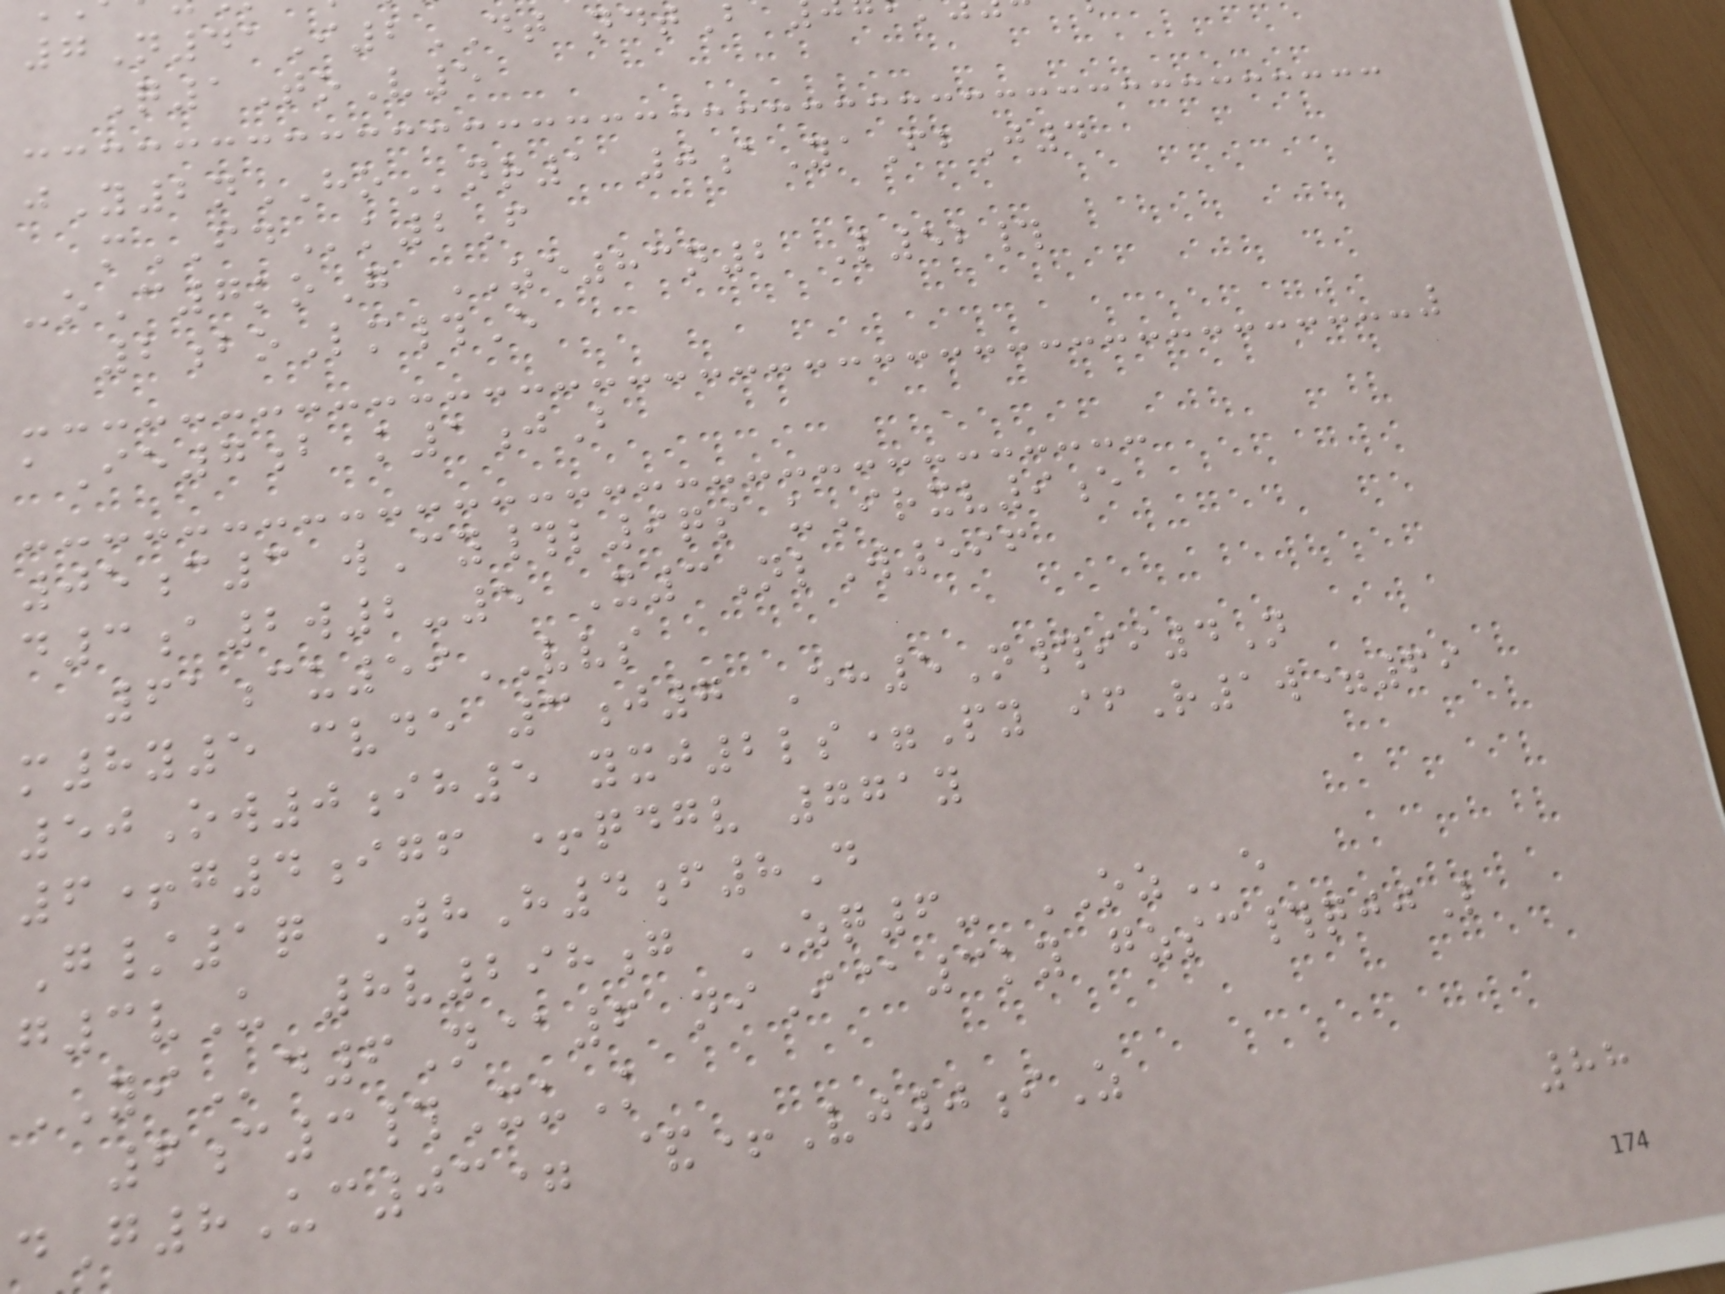7N41I2DT ndtB
Q1ToV5
jY2nHOnr1 0aYaFbJ4
mFDk2F
-oC7koG ZE83n2 L52#
2boLm#E
aIe7b k1jB
05c3 wCy#l9qs uIrxv9e
d3a2w2-5 X3NlW596
61cu59VVS
m8y5 cvde 3j7 Eh5N#ii4N
50Ow0ih5 yxj2ls=Py ifR1w=69
6+g4igf +qdgv 771y
G/1q WhH4f8D
g3vU 8v298g ZQ6- OZe
YId6N@6 niI@3ky gzsc#qjjL
6c3#XuK
dG8Uc03= &+Vj0iZ
88
